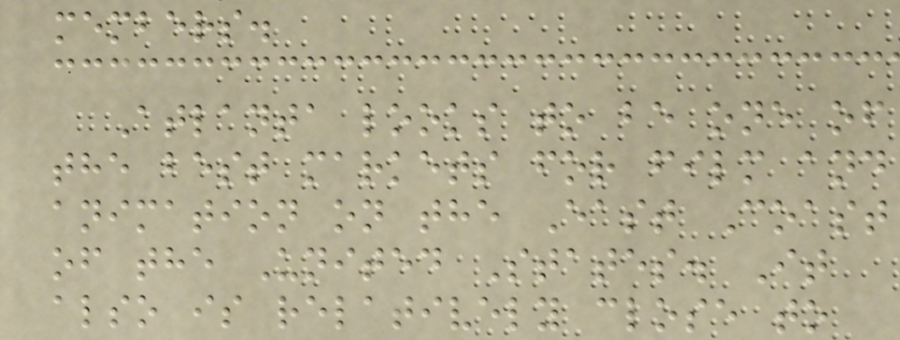members.
Atlanta looks to be one of
the best markets for film and
animation on the East Coast
of the United States. It
also is relatively close to
